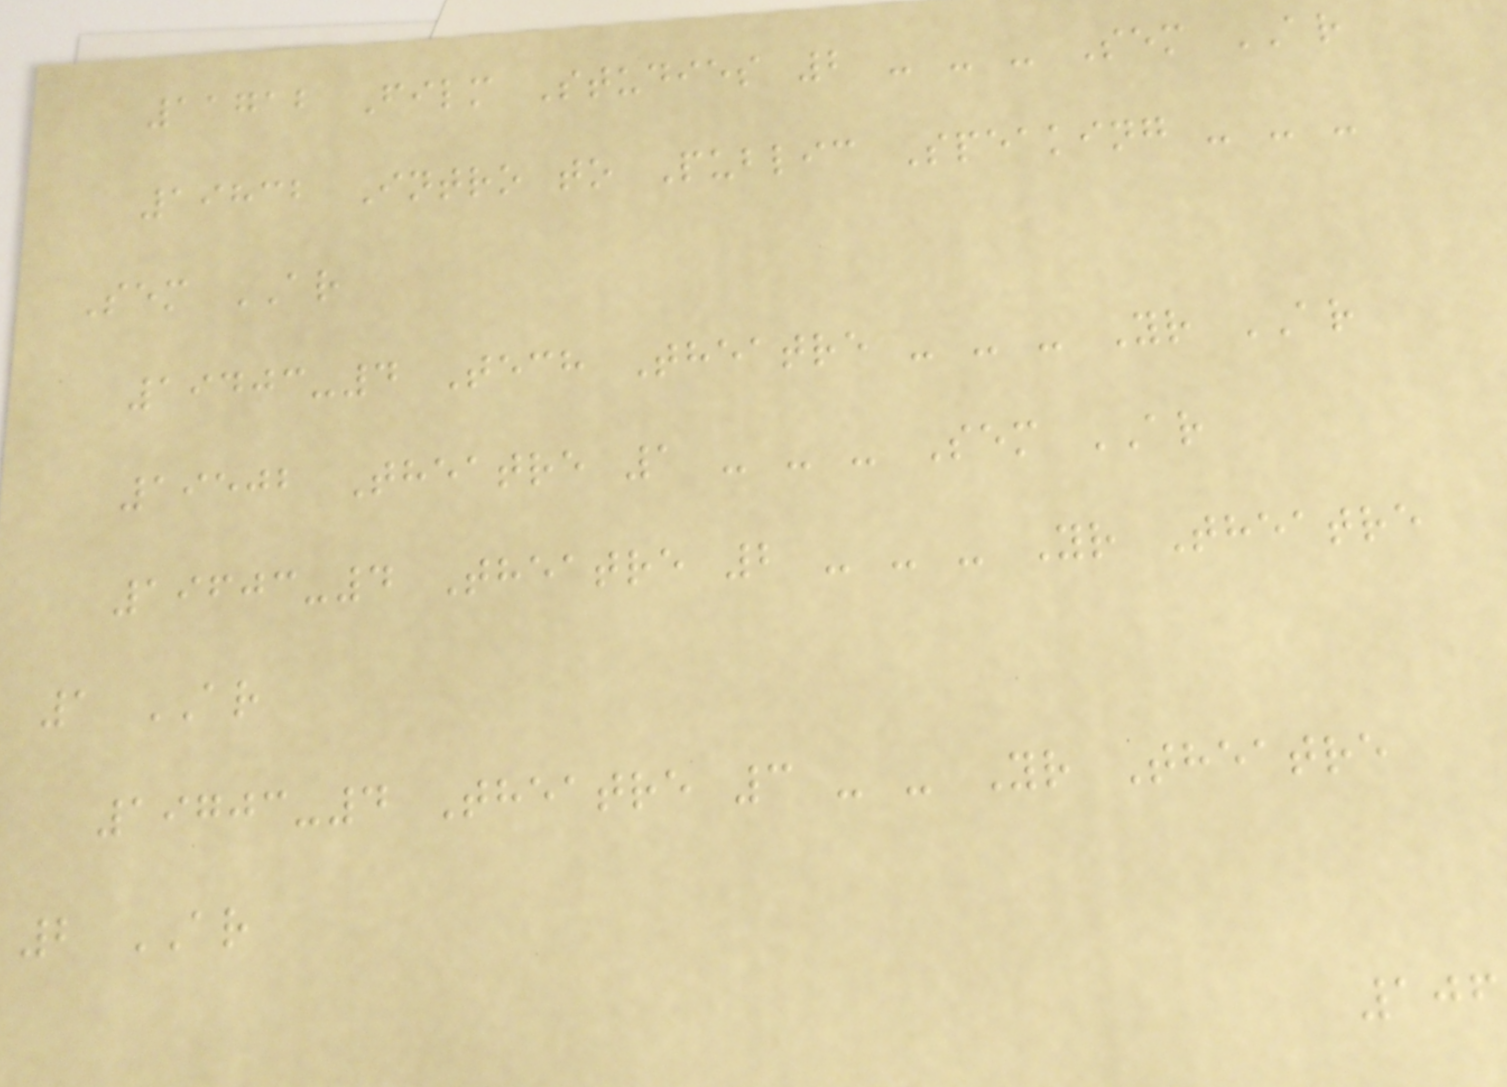11712 Film Studies 2 - - - Sem AR
19832 Intro to Public Speaking - - -
Sem AR
19403-4 Tech Theatre - - - Yr AR
19502 Theatre 1 - - - Sem AR
19603-4 Theatre 2 - - - Yr Theatre
1 AR
19703-4 Theatre 3 - - Yr Theatre
2 AR
106
